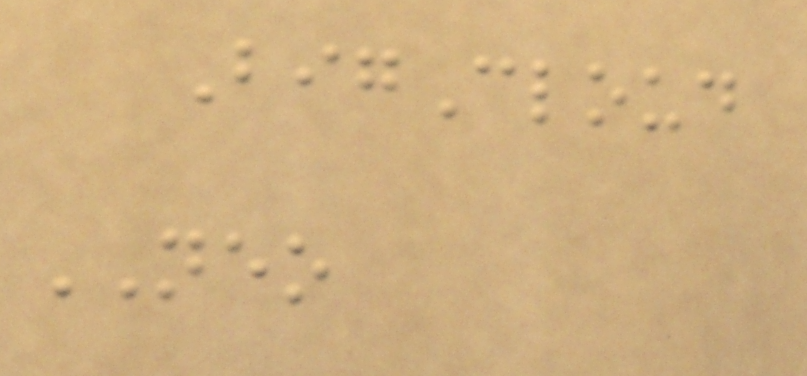BigCloud
NEO
